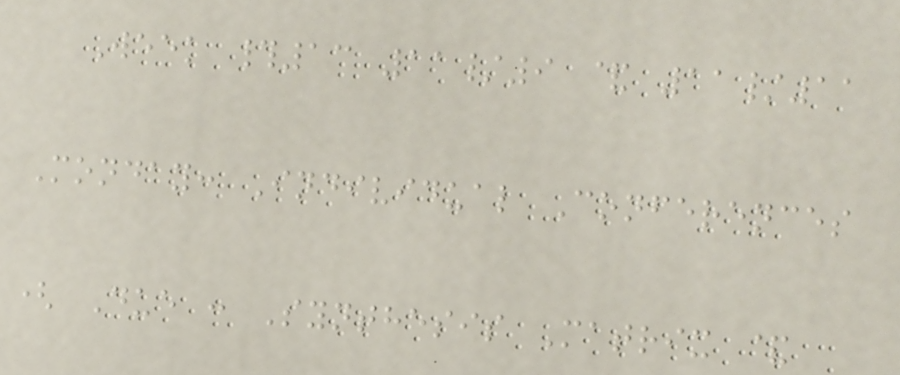Week #13 11/9 & 11/11
Monday: Individual Conferences
( Due : Synthesis Matrix &
